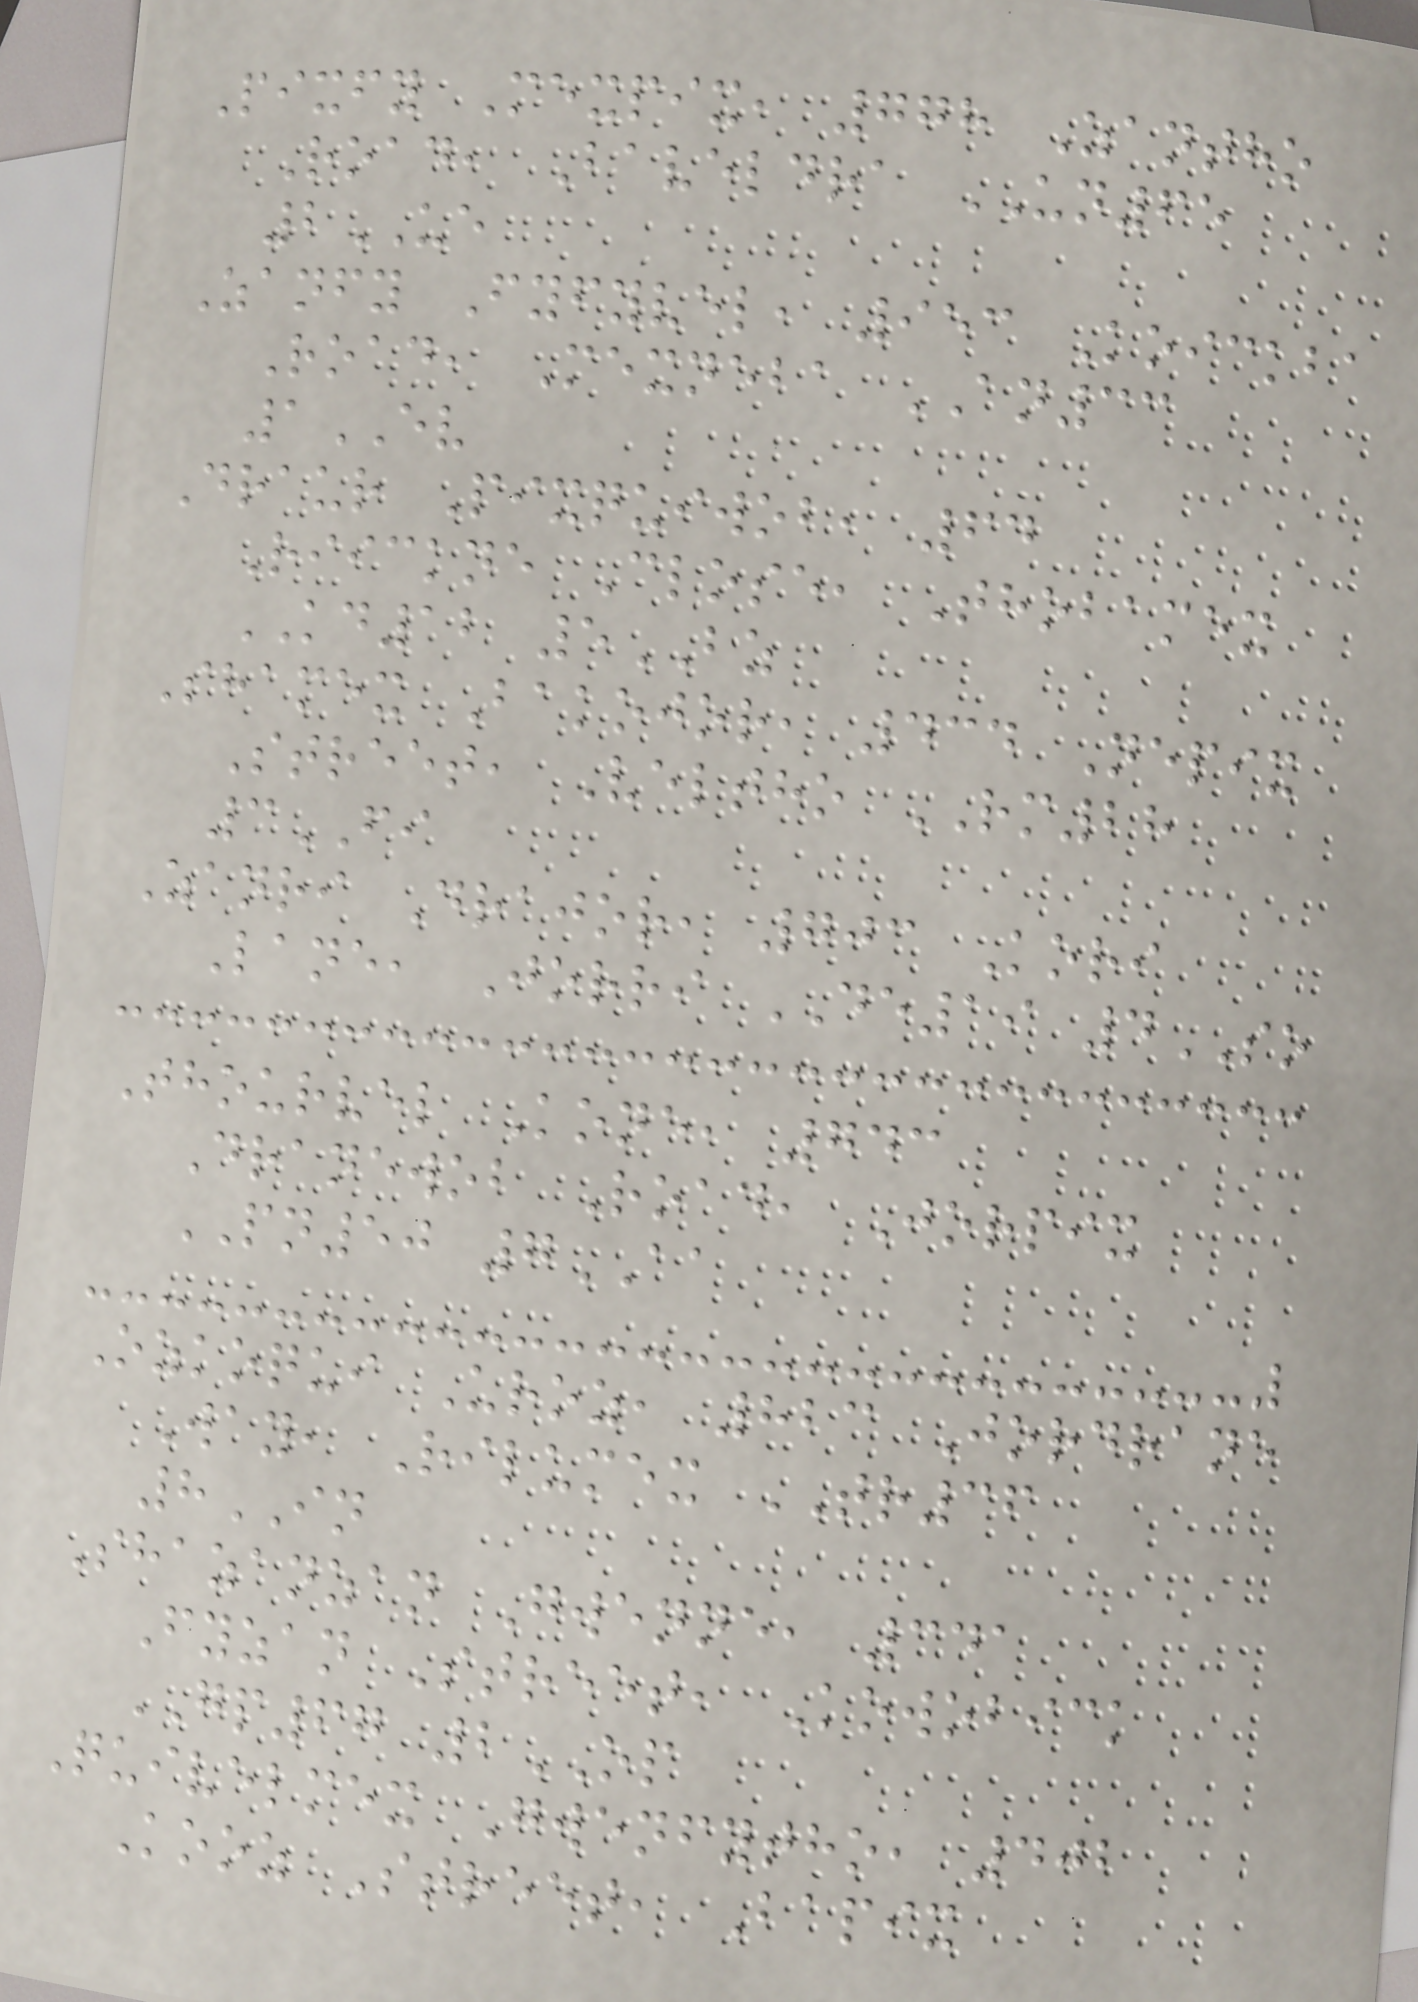Pixfy Mexpix, 778 Zantho
Road, Baveldra UN65
2UE
Zanfy Fyfyvel, 953 Koickba
Road, Mexneba AN33
1EV
Draur Pixquiwob, 64
Riickne Close, Thobamex
KD12 5BZ
Shamex Bakojor, 434 Nepix
Street, Veltho RM28
3FI
Zanri Drajor, 703 Kori
Lane, Jorri DE19 4SO
Thourvel Kone, 743
Dranewob Road, Jorpix
PN50 7AA
Ozkoqui Uroz, 823 Jordrane
Way, Rilumex TR36
8IN
Shazanzan Gwenne, 341
Fyzan Street, Kowobick
GP67 2OP
Quivelmex Gwenfytho, 402
Kooz Street, Bapix
